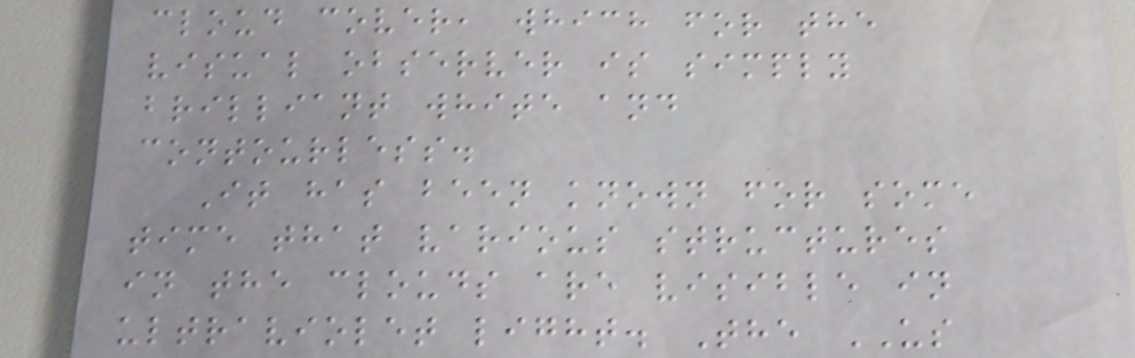cloud cover, which for the
visual observer is simply
brilliant white and
contourless.
It has been known for some
time that various structures
in the clouds are visible in
ultraviolet light. The US
